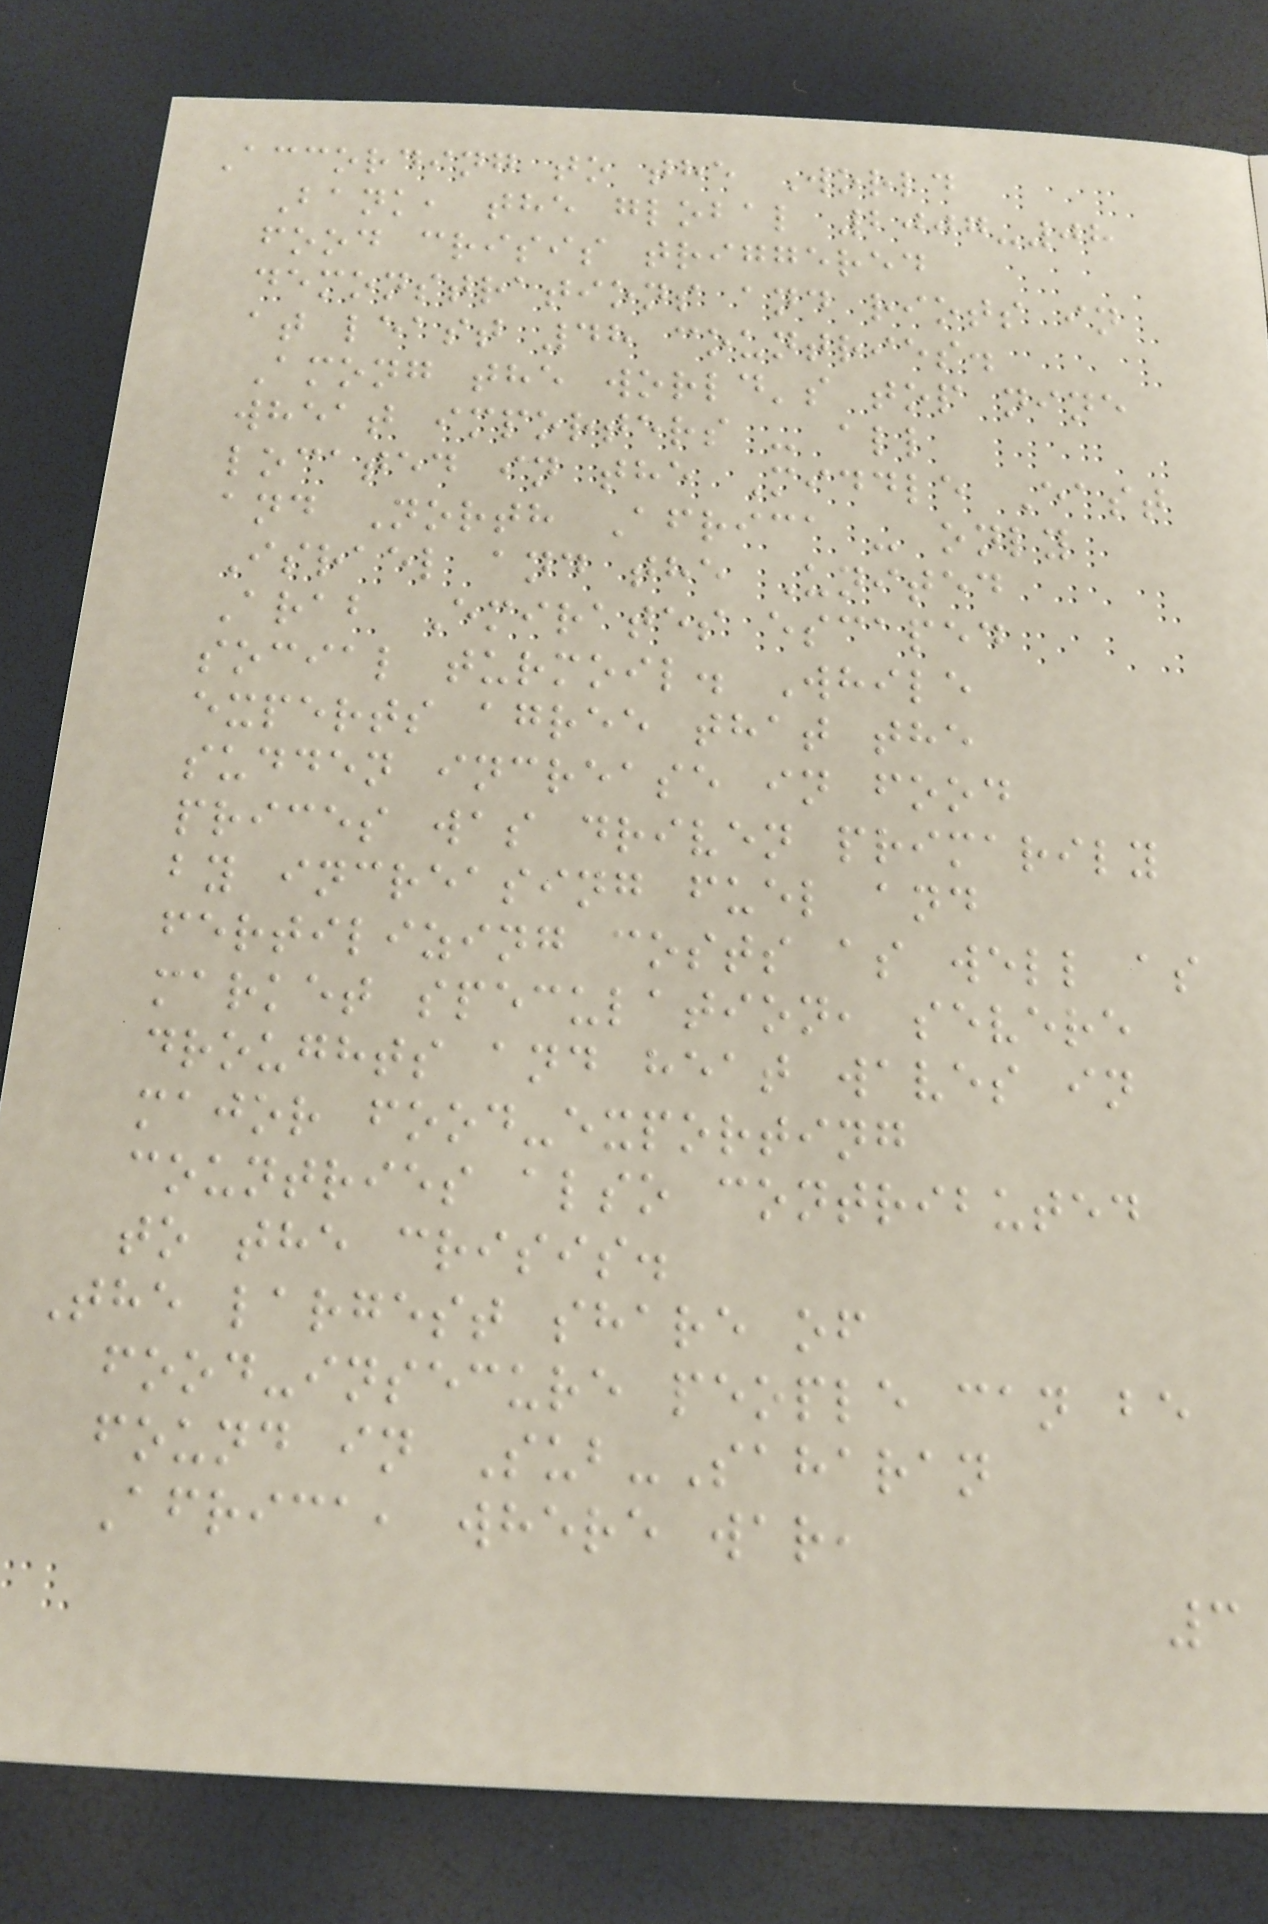According to the World
Bank, the global 2007-08
food crisis triggered
demonstrations and riots in
at least 48 countries.
Among the world's top nine
wheat importers - all
located in the Middle East
and North Africa - only
Israel and the United
Arab Emirates escaped
social turmoil. While
experts agree that the
sudden increase in food
prices was driven primarily
by increasing fuel and
fertilizing costs as well as
market speculation, severe
droughts and heat waves in
major food-exporting
countries also contributed
to the crisis.
The largest share of
food-insecure people can be
found in Sub-Saharan
Africa, where war,
3
